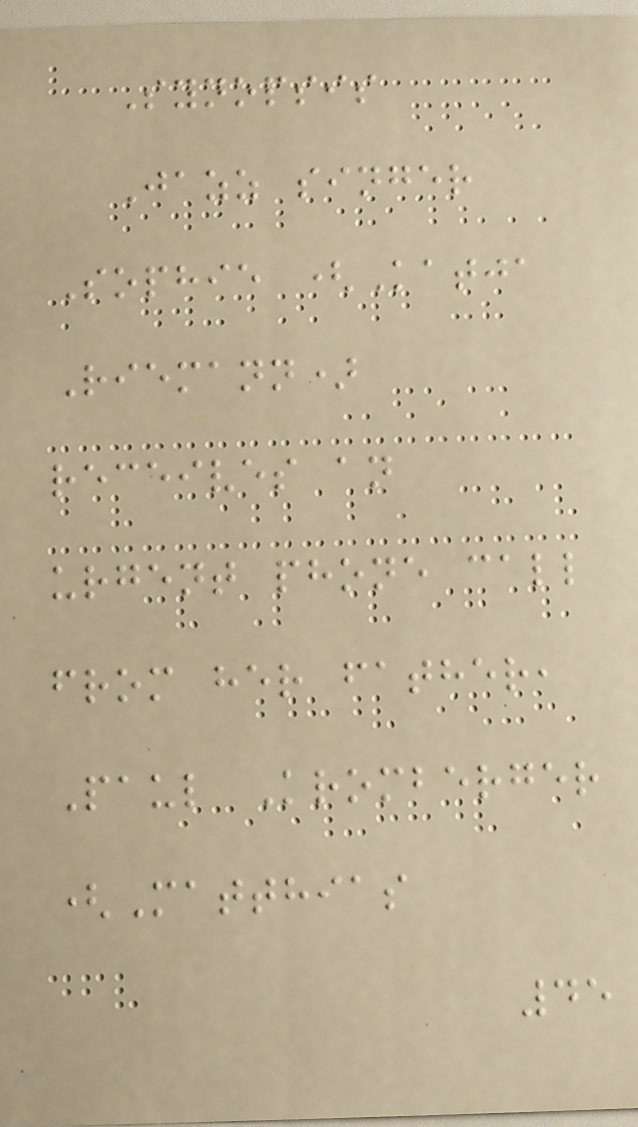Synopsis
Jazz singer
Sophie (Katja
Riemann)
receives an
urgent phone call
from her father,
Paul Kromberger
(Matthias
45
